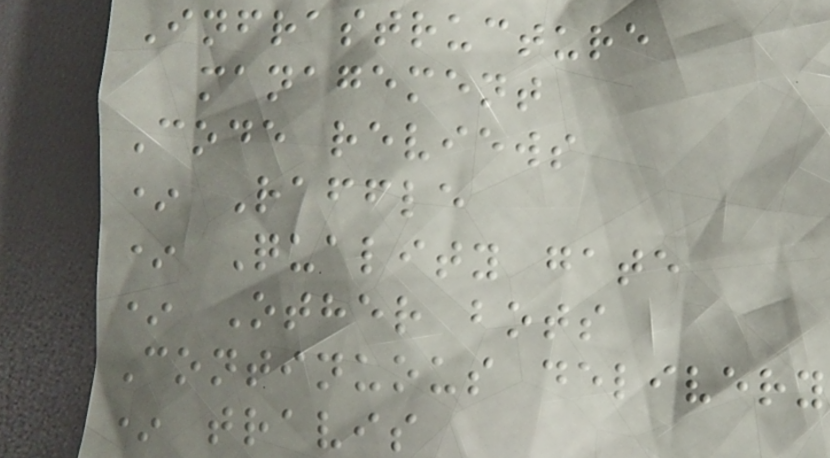Infrastructure
management
Code reviews
* Raffle
* Quality gate
* Other bots
Continuous delivery
* travis
